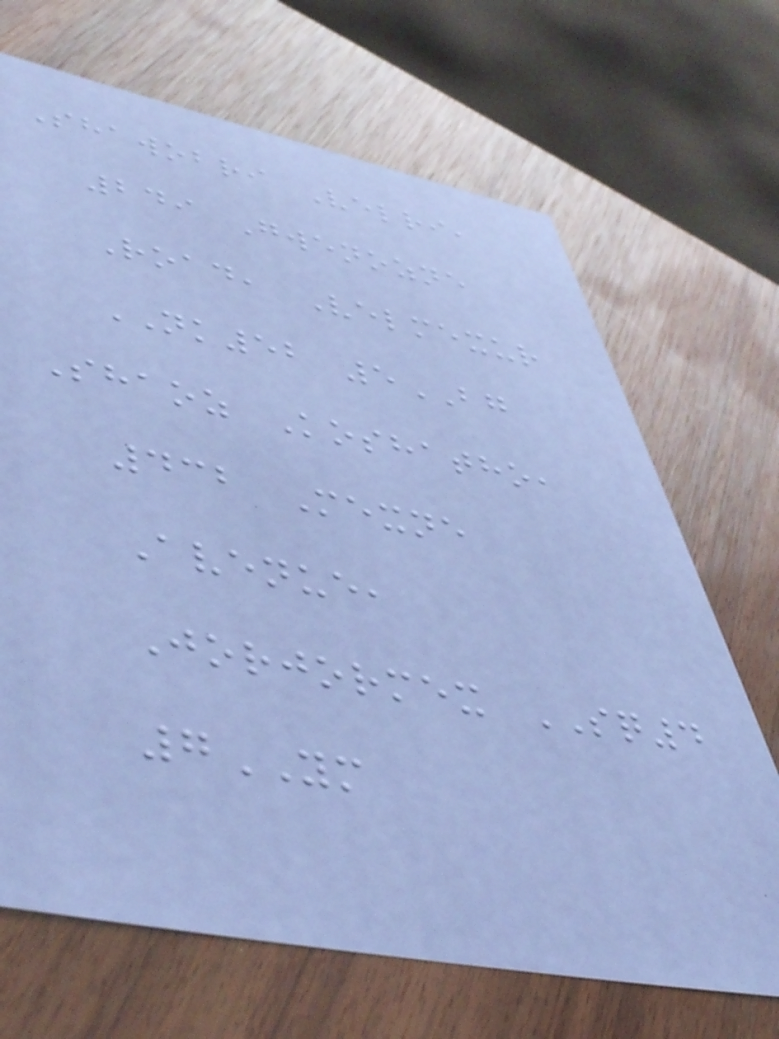Shawobri Velri,
249 Gwenozne
Road, Velmexur
NK52 5BG
Shaoz Koshatho,
432 Mexne
Avenue,
Jorjormex SQ4
7YM
